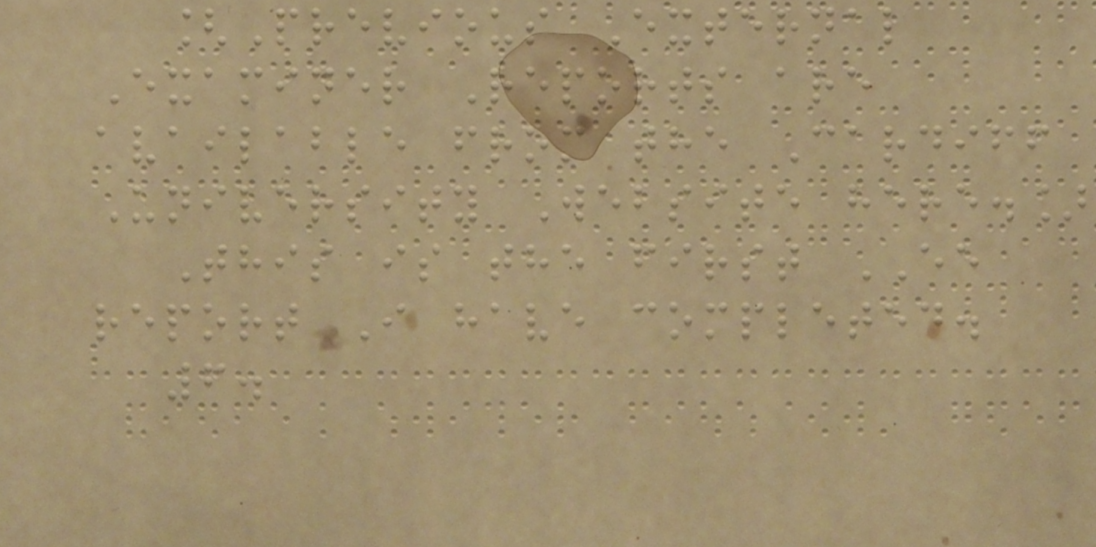[Previous External
Examiner Reports are
available from the Cardiff
University Website here.]
This is the first EE
report I have completed.
6.
